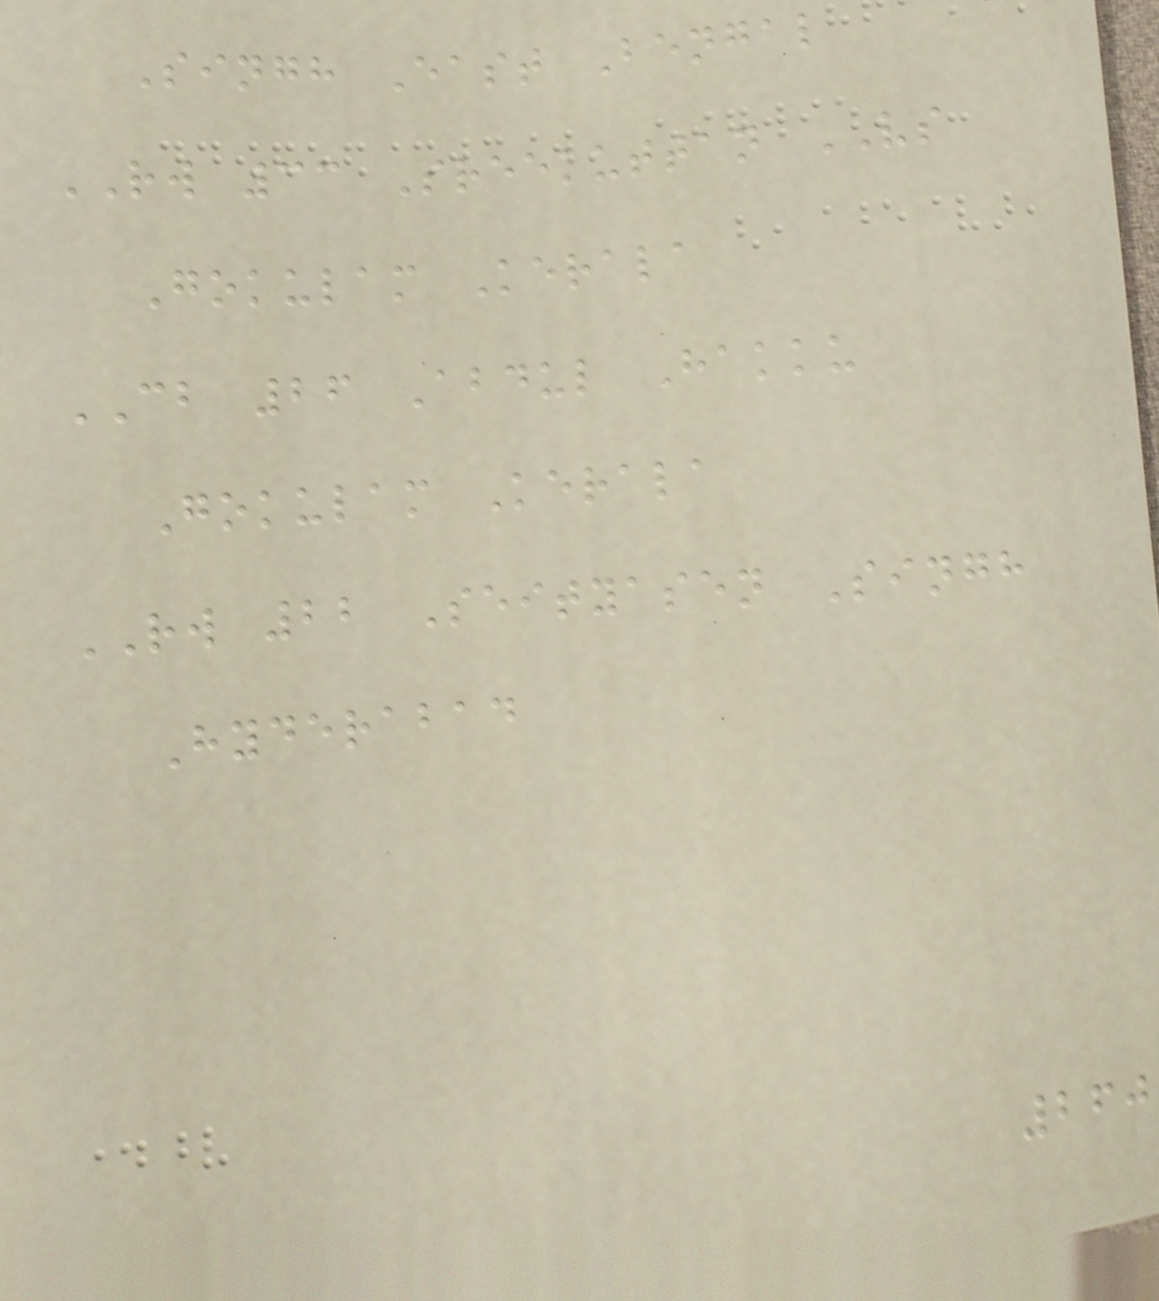Singh East Bengal
RW 33 Sreekuttan VS
Gokulam Kerala
CB 26 Abdul Hakku
Gokulam Kerala
RW 22 Seityasen Singh
Hyderabad
260
